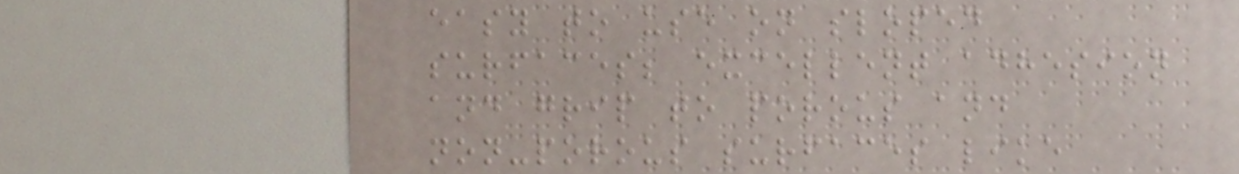easy to use on sloped
surfaces; excellent adhesion
and grip to porous and
non-porous surfaces like
